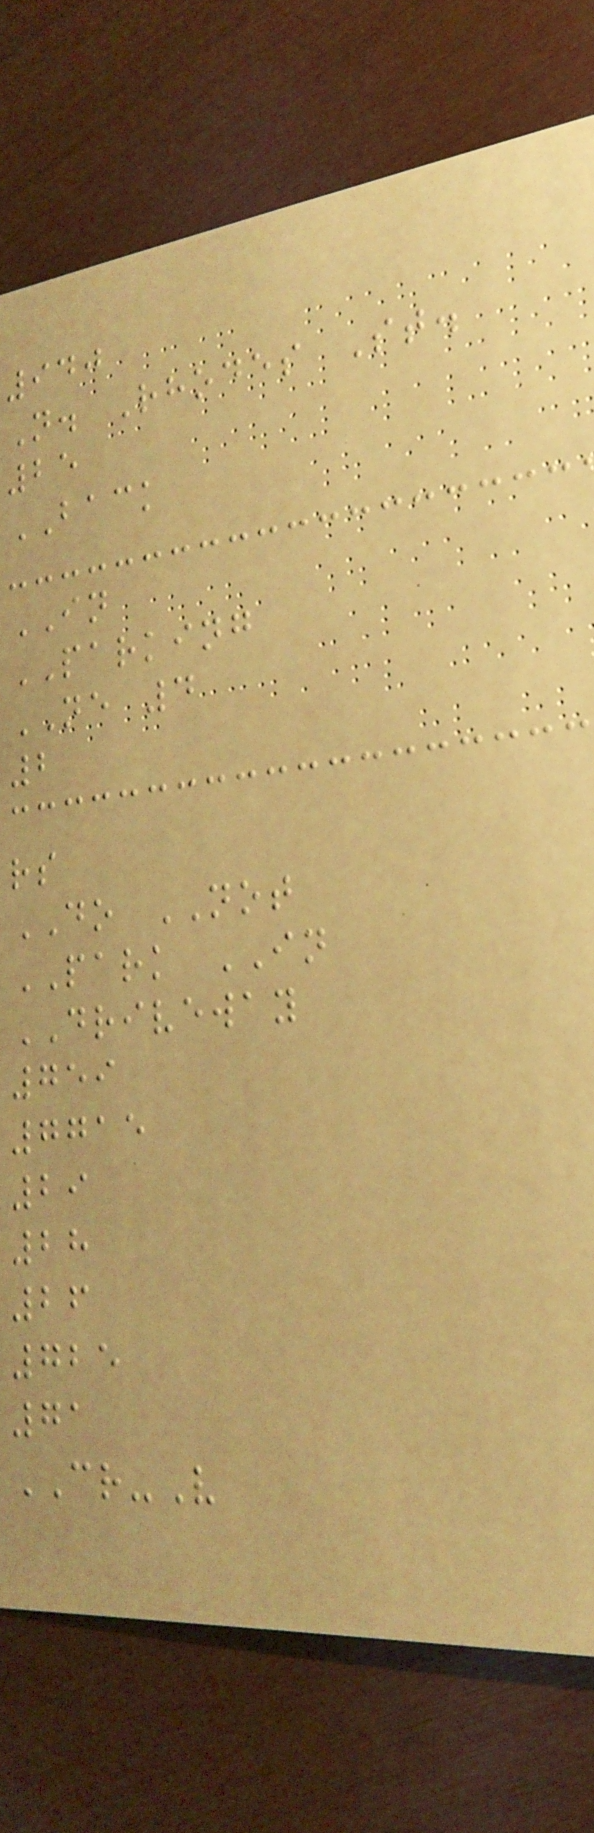940
N. Rhodes St.
25
BACK
IN
PARKING
NE 4
2
rs
DO NOT
PARK IN
DRIVEWAY
759
7715
29
28
26
725
71
CR-V
